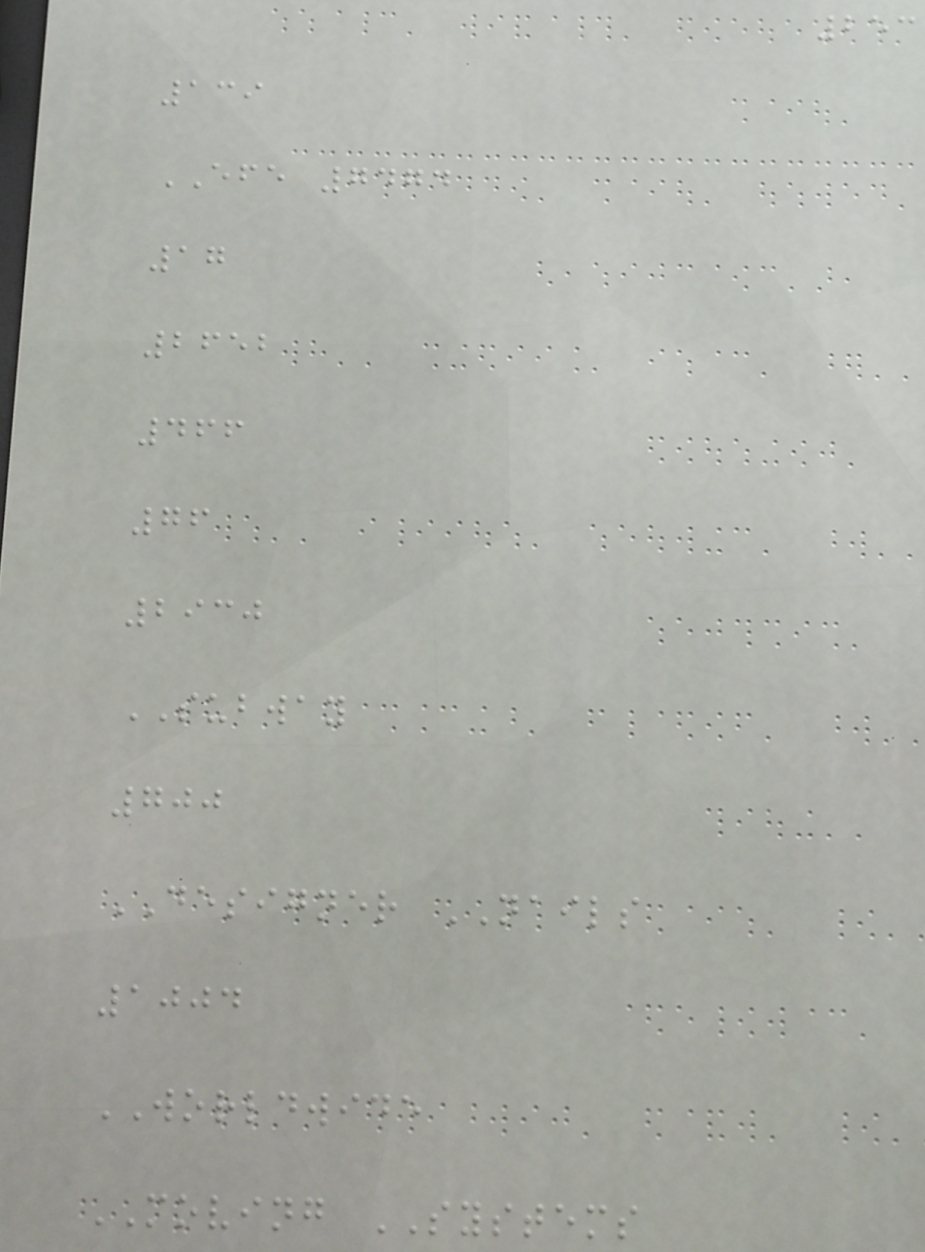253
139
EFE 7474
17
2652
466
76
2930
SUBWAY
700
DESIGNER NAILS
1004
WORLDWIDE
MOVING SYSTEMS
